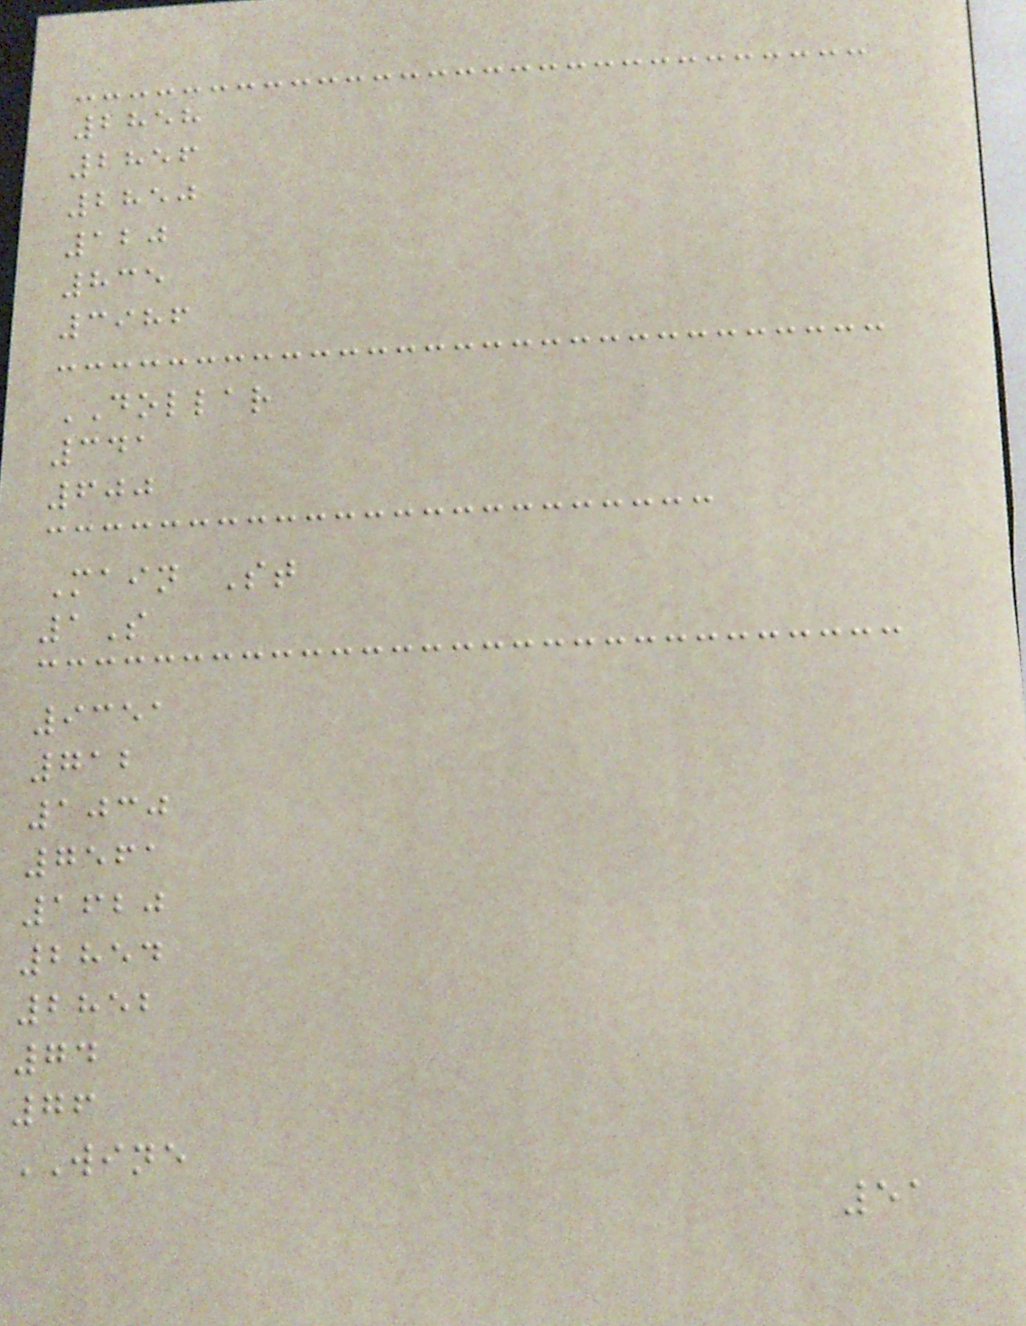2858
2856
2850
120
835
3986
DOLLAR
341
600
Main St
1S
9351
712
1030
7561
1620
2854
2852
74
76
WINE
51
